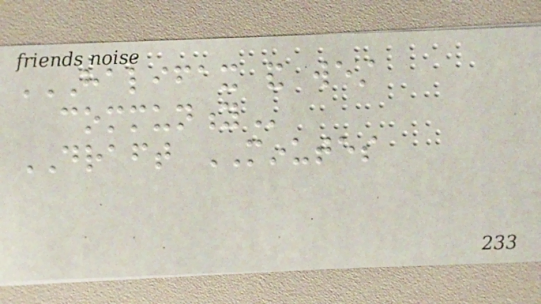HALIFAX AND WEST
COMMUNITY
DRAFT MINUTES
